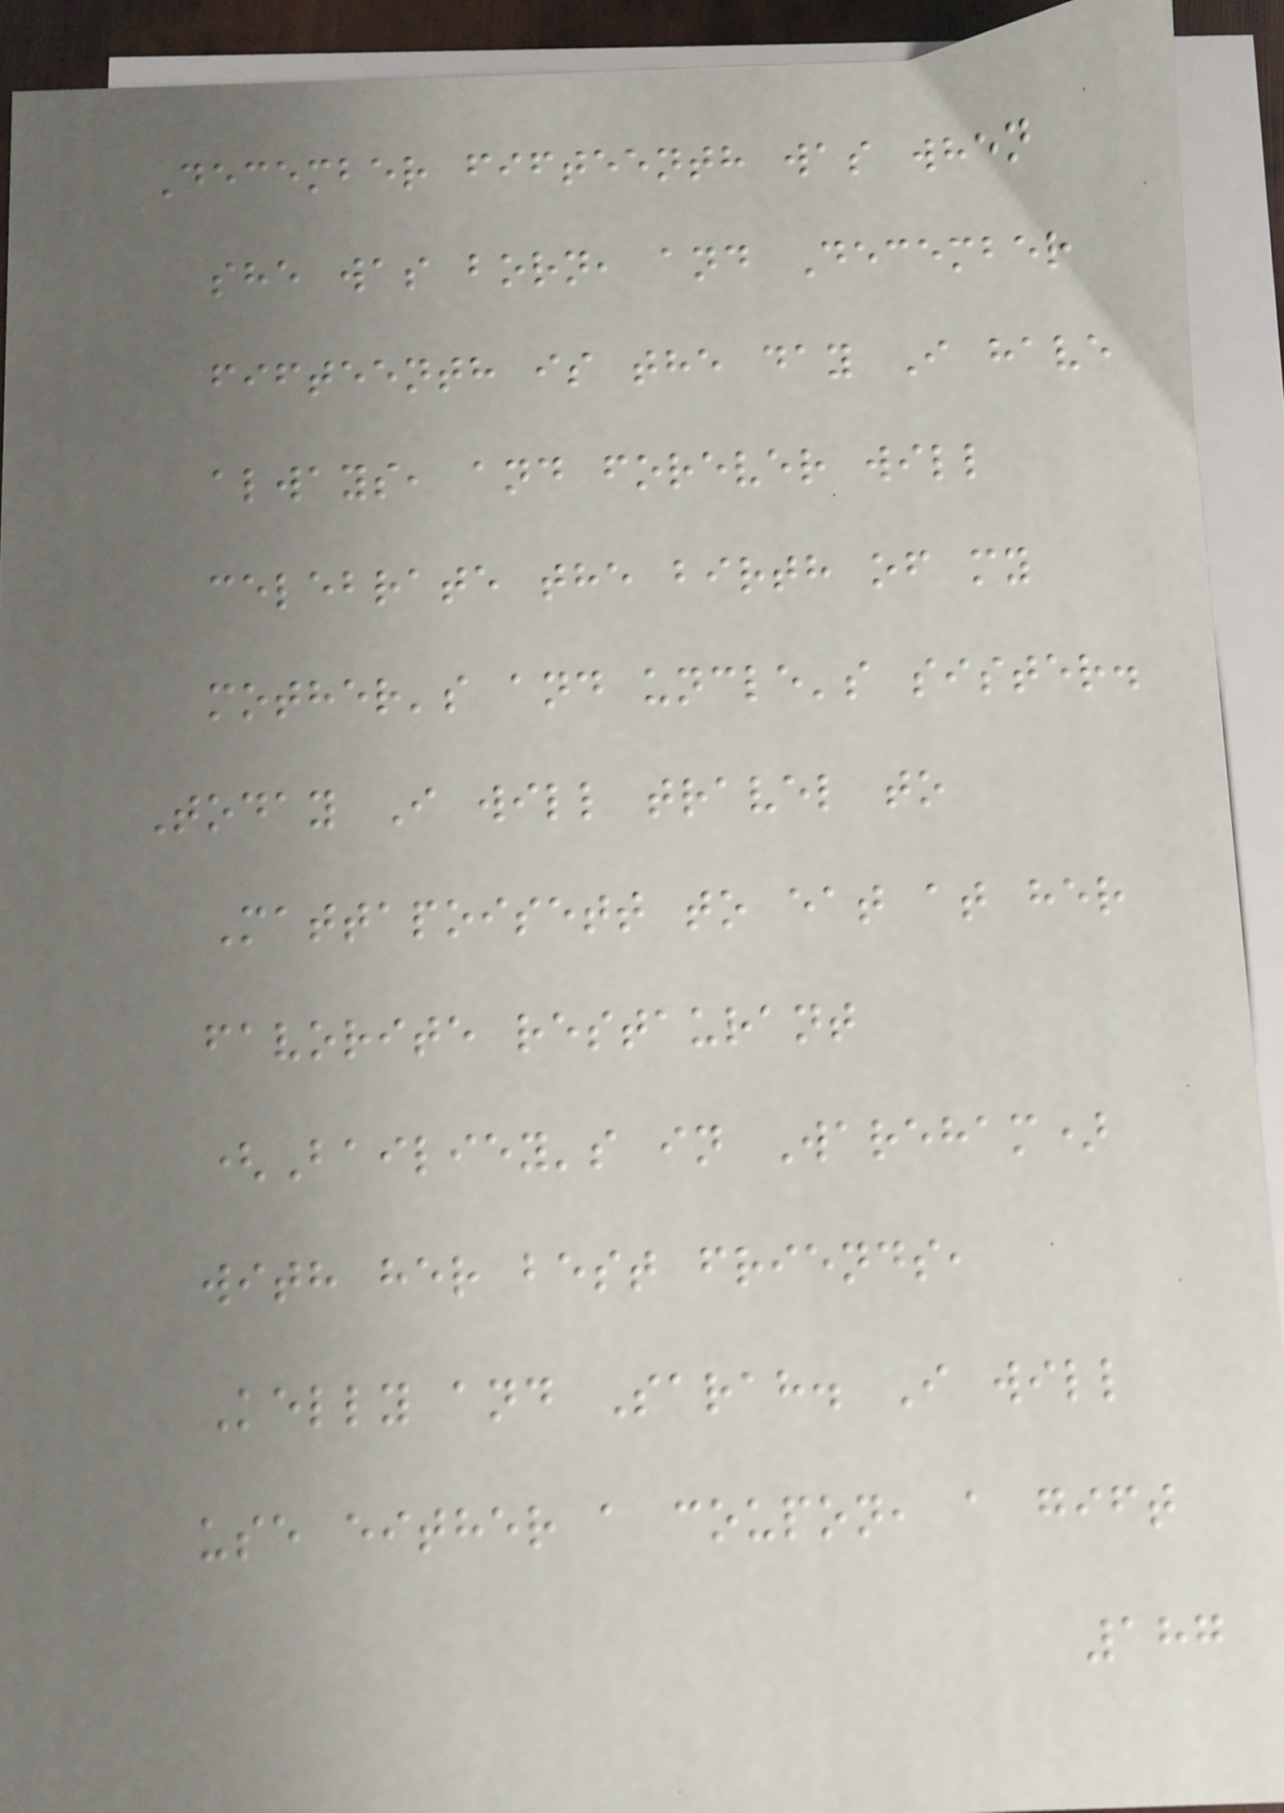December fifteenth was when
she was born, and December
fifteenth is the day I have
always, and forever will
celebrate the birth of my
mother's and uncle's sister.
Today I will travel to
Mattapoisett to eat at her
favorite restaurant
(Bailiey's in Wareham)
with her best friends,
Kelly and Sarah. I will
use either a coupon, a gift
187
